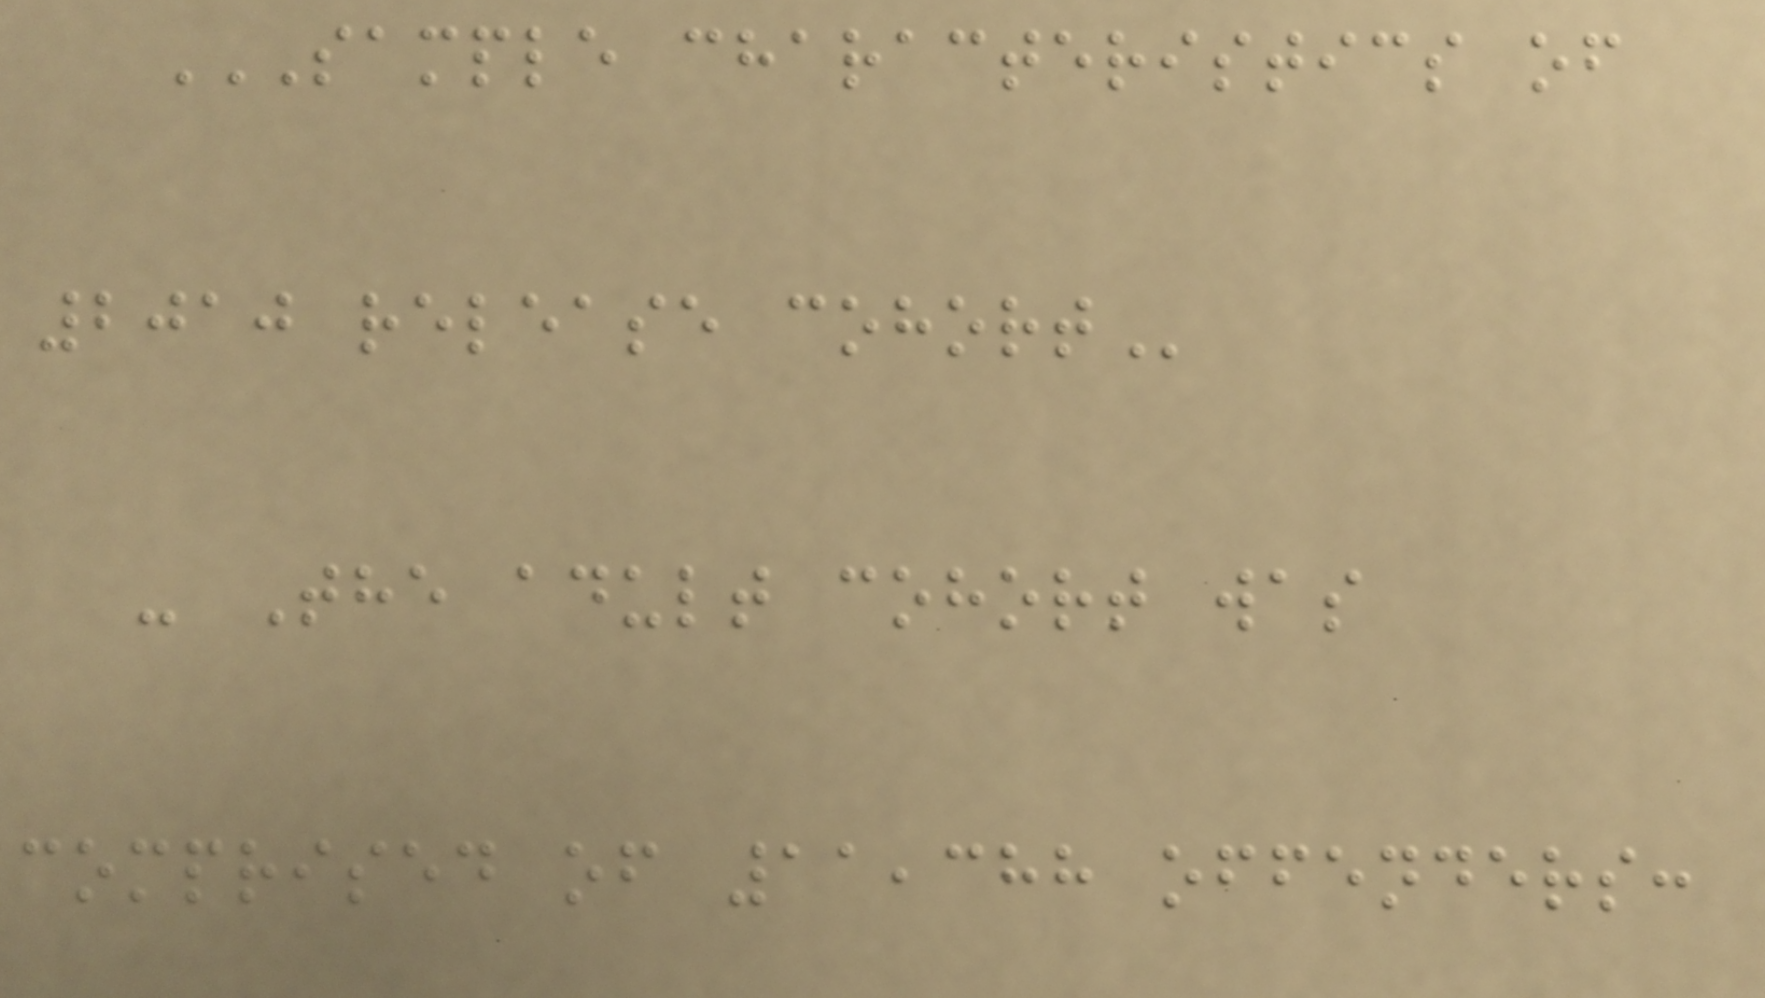SAMPLE CHARACTERISTICS OF
2010 RELEASE COHORT
- The adult cohort was
comprised of 11,388 offenders:
